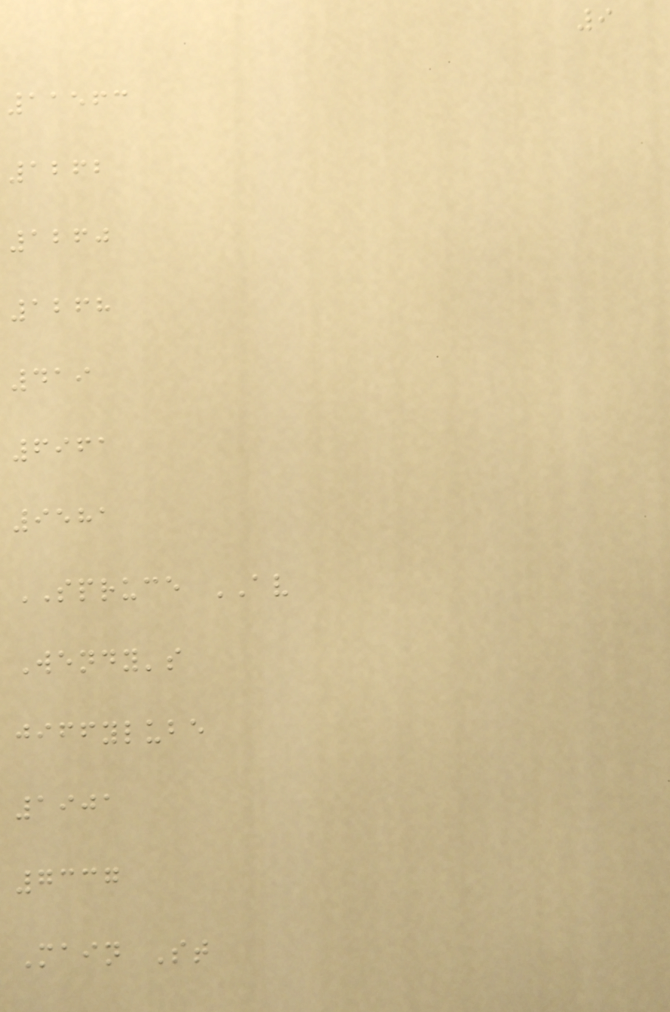9
11563
1262
1260
1268
419
6961
9581
SPRUCE AV
Wendy's
jiffylube
1901
7337
Main St
